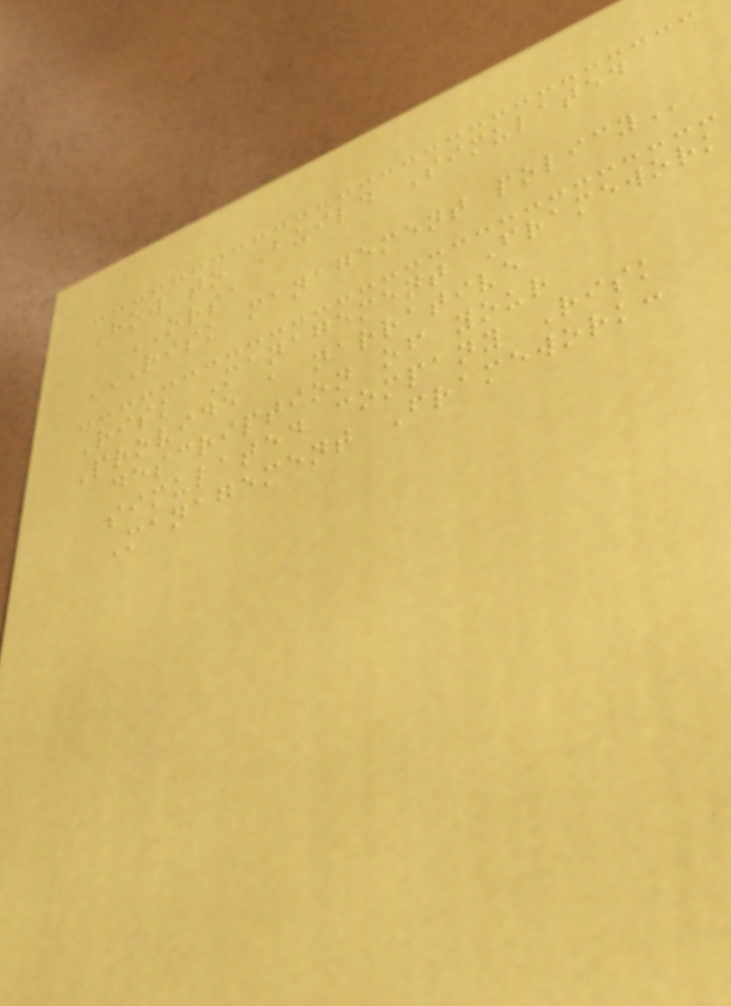How to Build Simulated
ORSA
RISK MANAGEMENT POLICY
Risk Management Framework
Provide a narrative
description of your
simulated company Risk
Management Framework:
